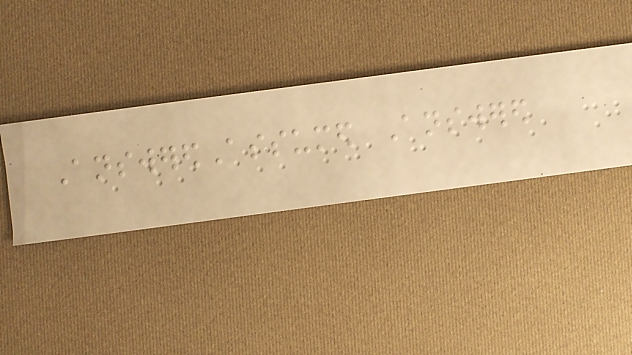AnsweredAssumed Answered
